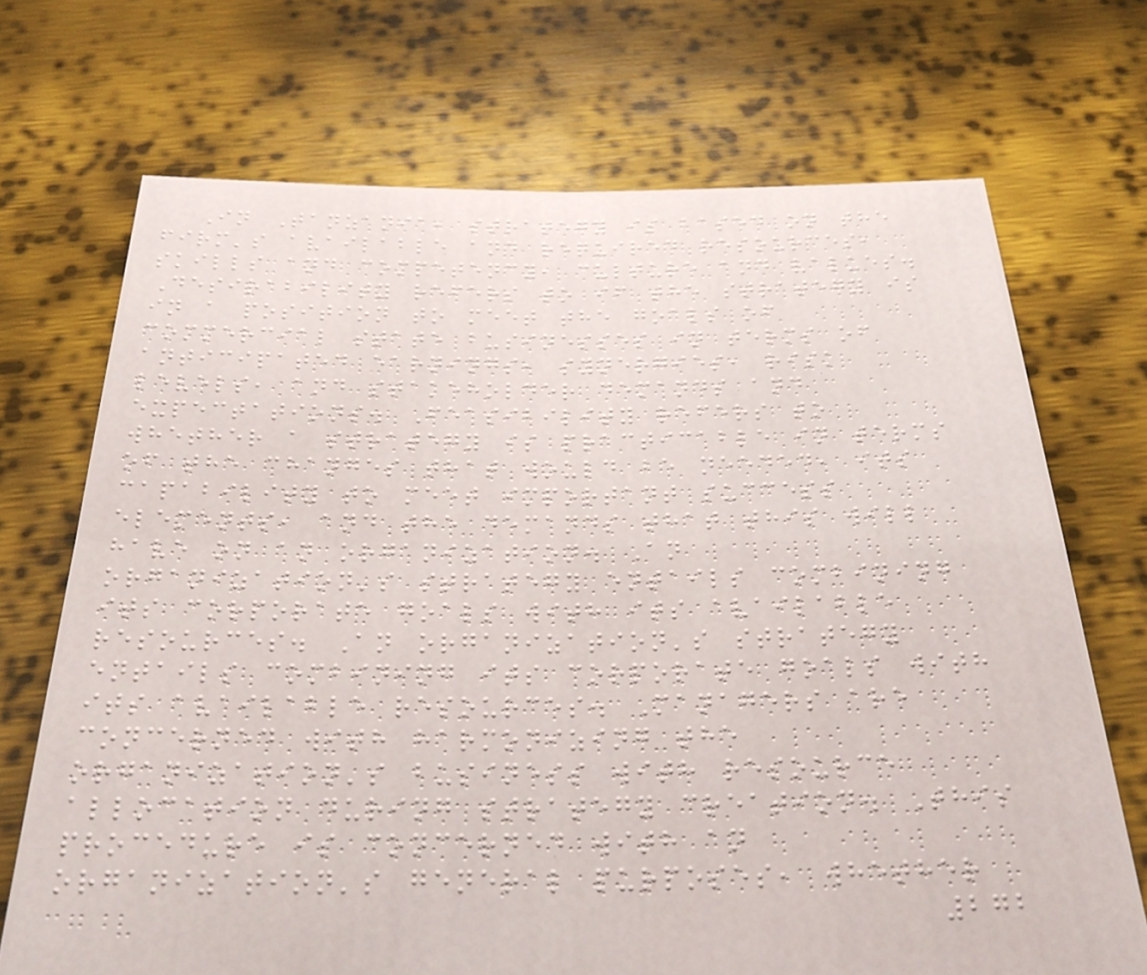In Tanzania, strategy is based on the
firm's available and required resources,
skills and competency, culture and values.
Desirability refers to if the strategy is
in a position to meet the goals of
commercial state businesses in terms of
anticipated earnings, synergies, risk
levels, and stakeholder demands and
expectations. Feasibility refers to
whether a strategy is practicable in terms
of the changes that would be needed, its
capability to meet important success
elements, and the demands that this will
have on an organization. An
organization's strategy entails combining
its corporate goals with its available
resources. An organization's strategy
entails combining its corporate goals with
its available resources. Managers are
concerned with harmonizing the
organization's business with resource
allocation during strategy creation. This
procedure is concerned with an
organization's general purposes, whether
272
